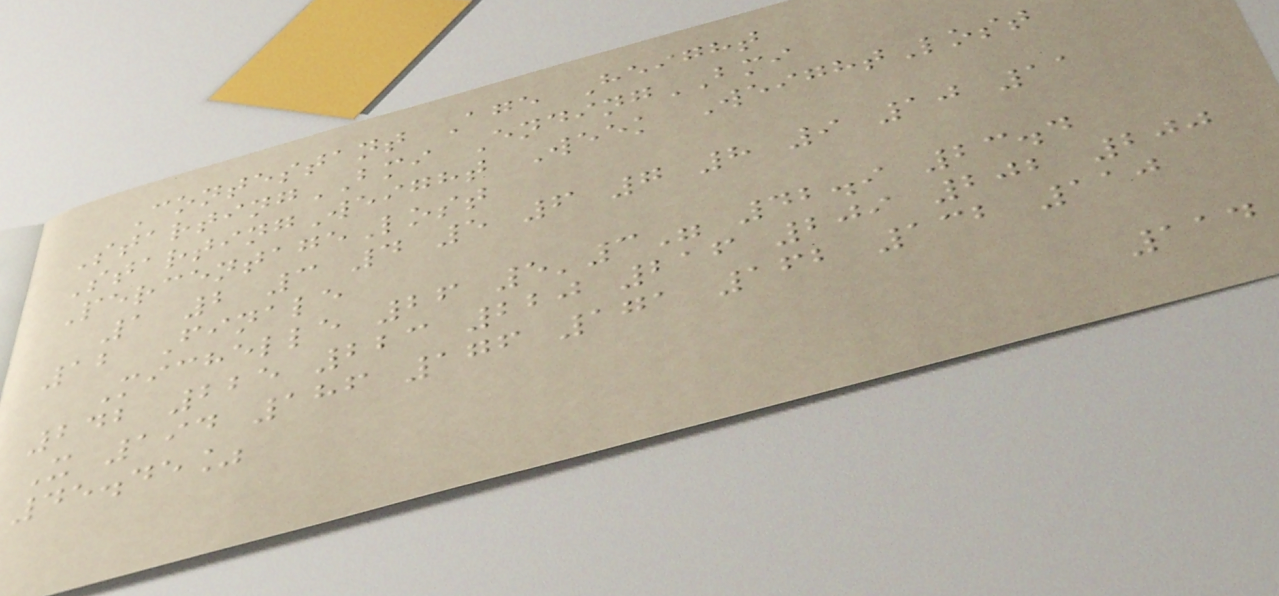Contestant Age Height
StartingBMI EndingBMI
StartingWeight Week WeightLost
PercentageLost
1 2 3 4 5 6 7 8 9 10 11
12 Finale
Michelle 26 5'3" 42.9 23.4
242 225 223 220 216 209 202 200
X 194 186 176 171 162 132 110
45.45%
114
